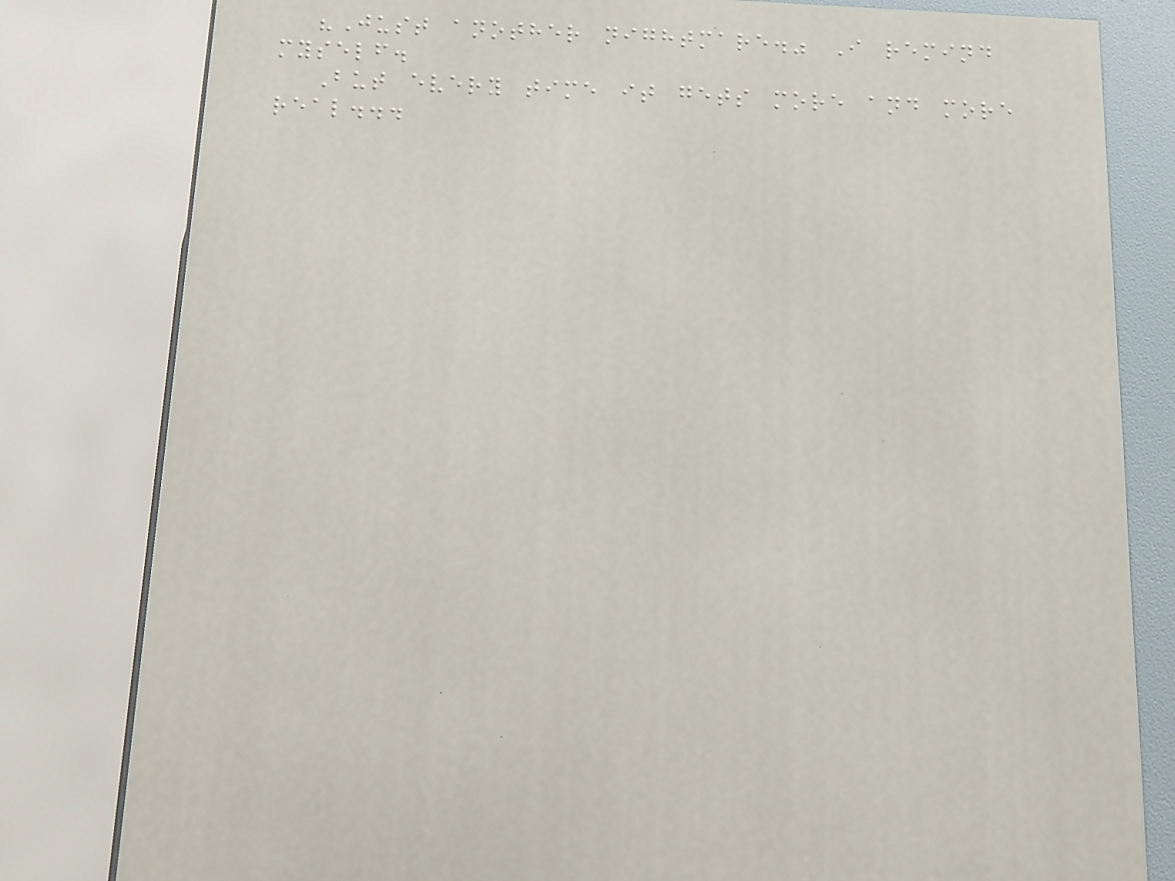"Just another nightmare." I remind
myself.
But every time it gets more and more
real...
